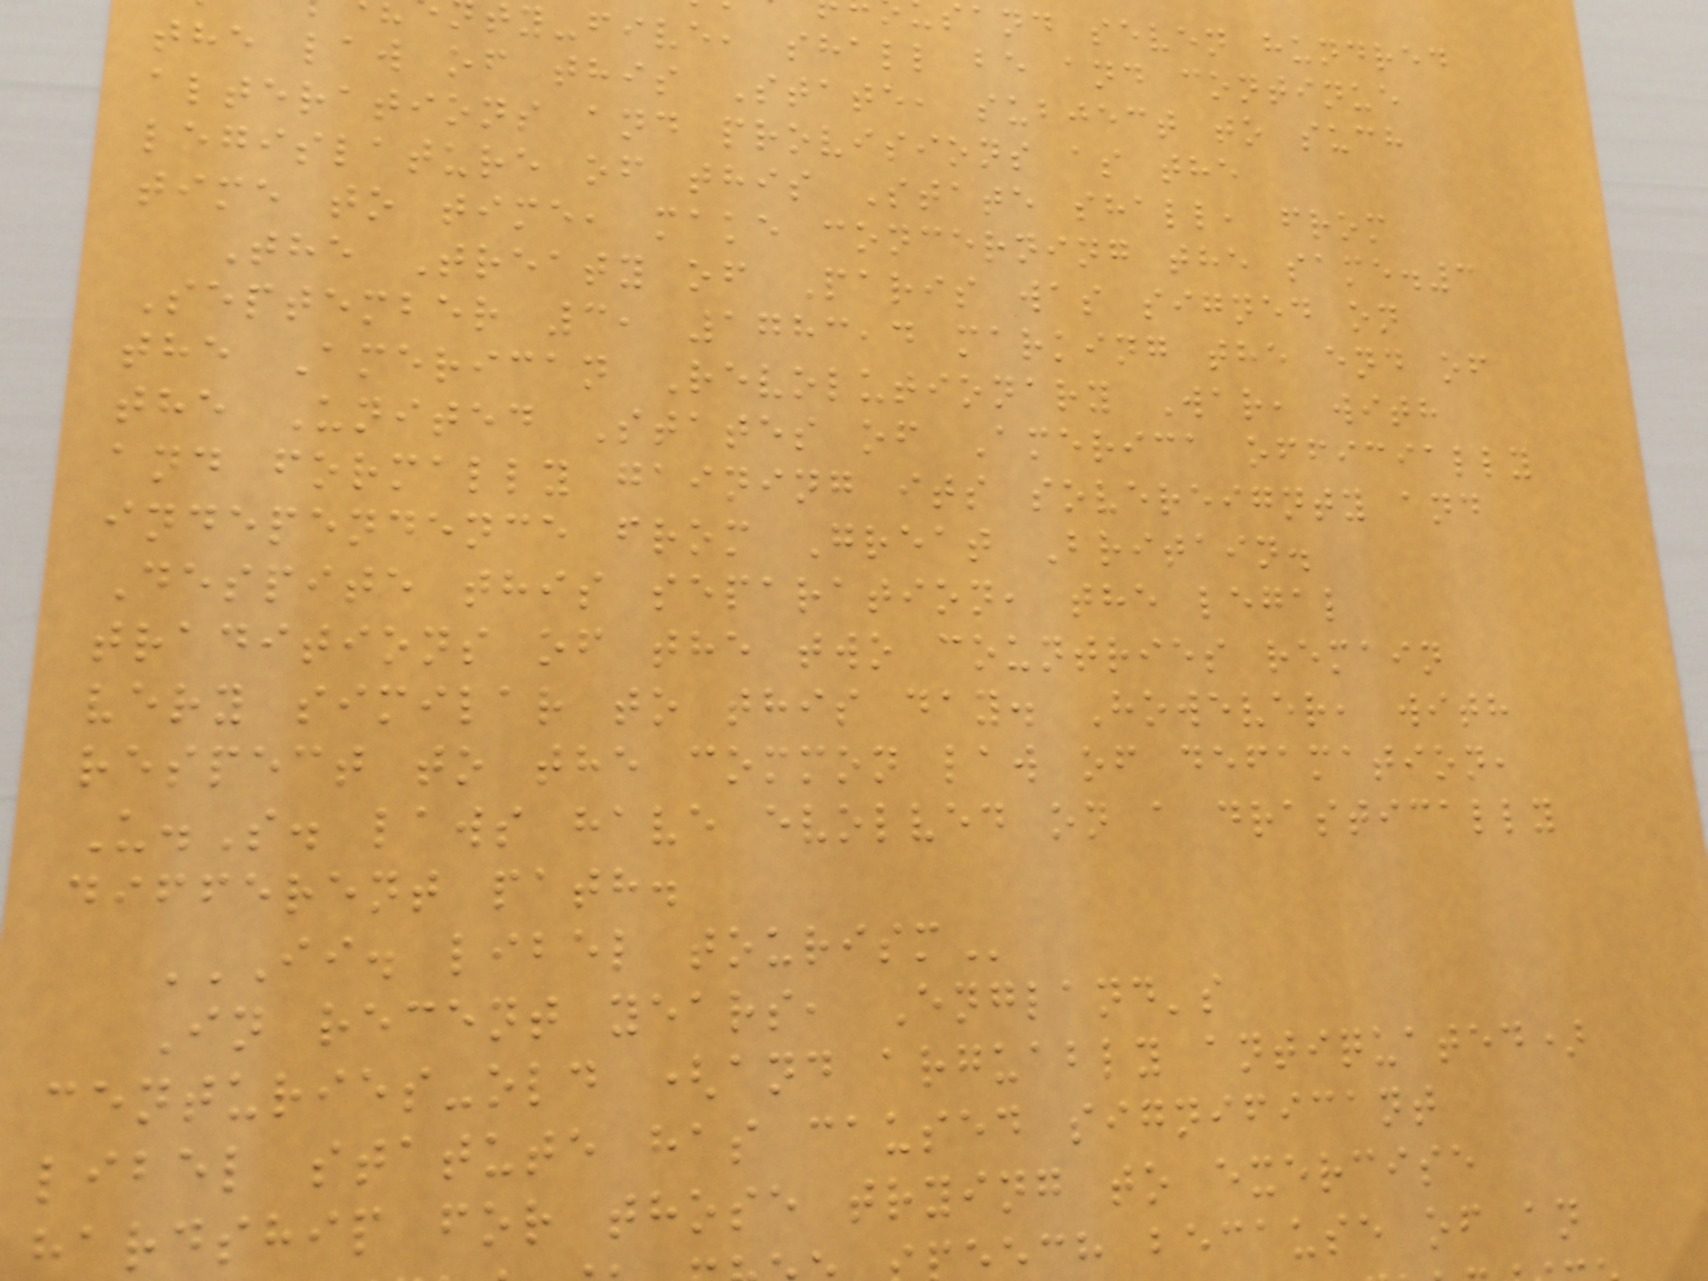sand seven hundred
ty-five, shall be and continue
the law of this State, subject to such
alterations and provisions as the
legislature of this State shall, from
time to time, make concerning the same.3
The Treaty of Paris was signed on
September 3, 1783,4 marking the end of
the American Revolutionary War, with
the United States of America officially
and formally gaining its sovereignty and
independence from Great Britain.
Despite this separation, the legal
traditions of the two countries remain
very similar to this day. However, with
respect to the common law of defamation,
U.S. laws have evolved on a drastically
different path.
II. LIBEL TOURISM
In recent years, England's
centuries-old (and arguably antiquated)
libel statute has caused significant
hardship for those trying to exercise
ech because of an
